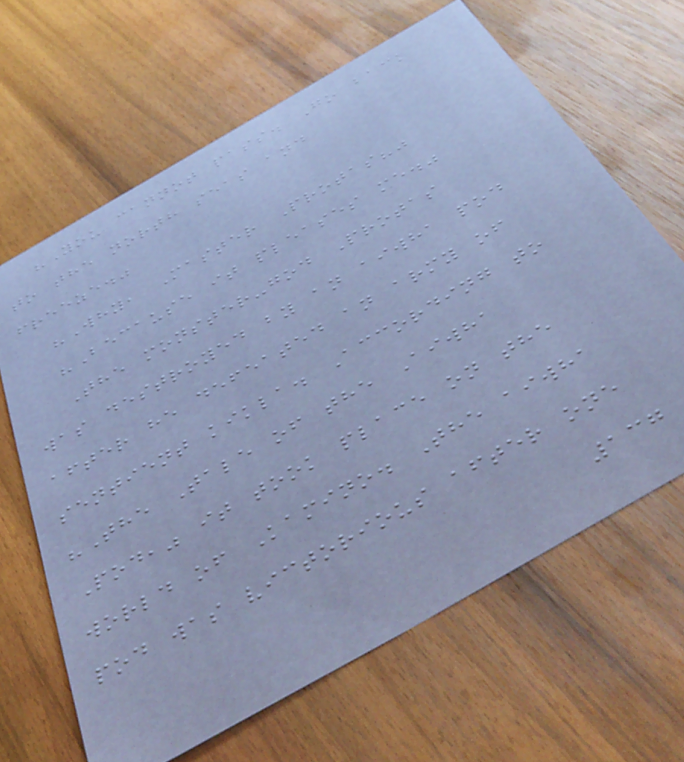"You cannot pass. Go back
to the north seas and
freeze."
"Why, Master Protas?"
"Because it pleases me."
The monster-god Protas
was destroyed by an aiwha pod
after he defeated an army of
sentient kikla. According to
"The Tale of the Aiwha
Pod," it took place on the
world of Kamino. The aiwha
pod was victorious after one
137
